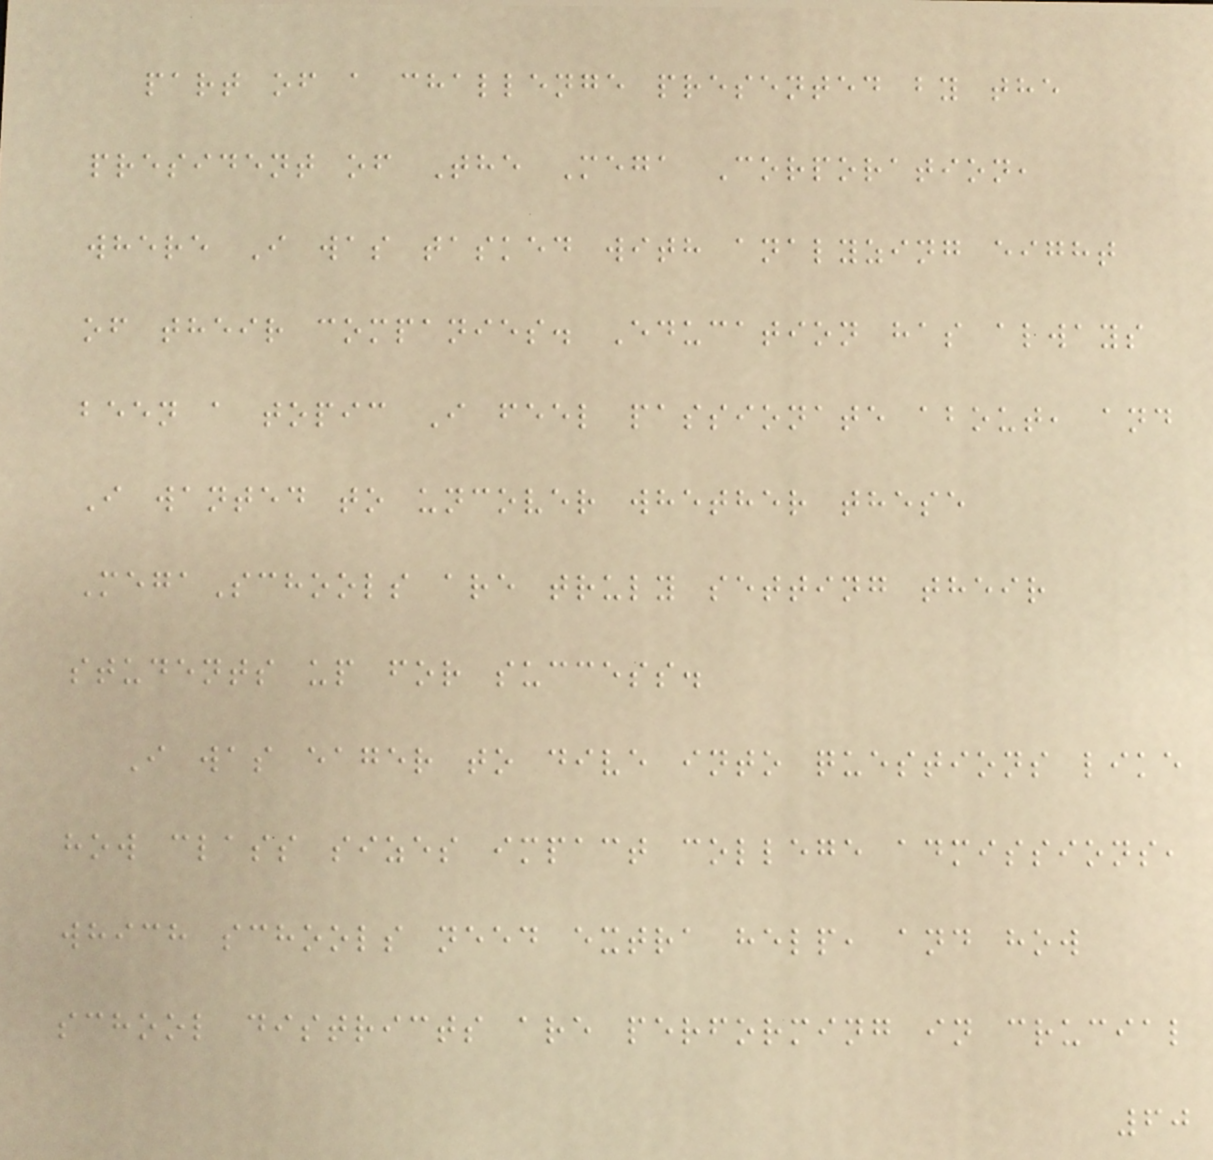part of a challenge presented by the
president of The Mega Corporation,
where I was tasked with analyzing eight
of their companies. Education has always
been a topic I feel passionate about, and
I wanted to uncover whether these
MegaSchools are truly setting their
students up for success.
I was eager to dive into questions like
how class sizes impact college admissions,
which schools need extra help, and how
school districts are performing in crucial
60
